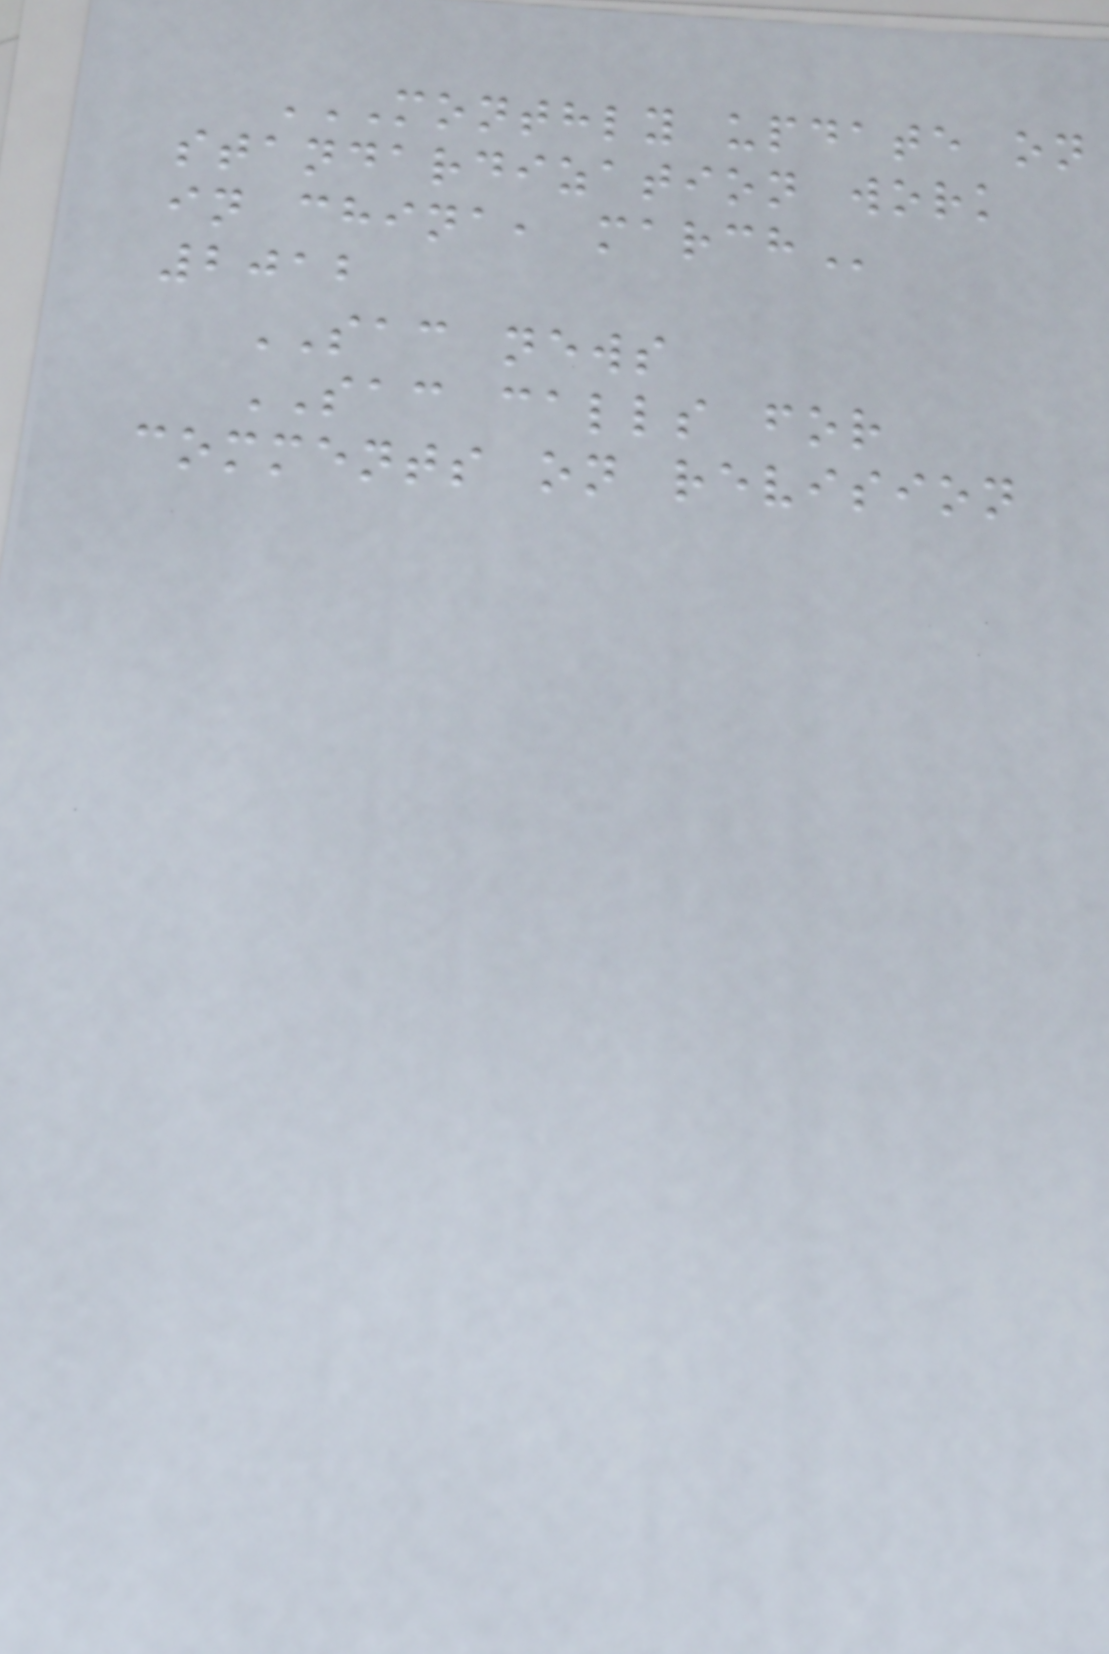MONTHLY UPDATE ON
STANDARDIZATION WORK
IN CHINA, MARCH
2012
SAC news
SAC calls for
comments on revision
